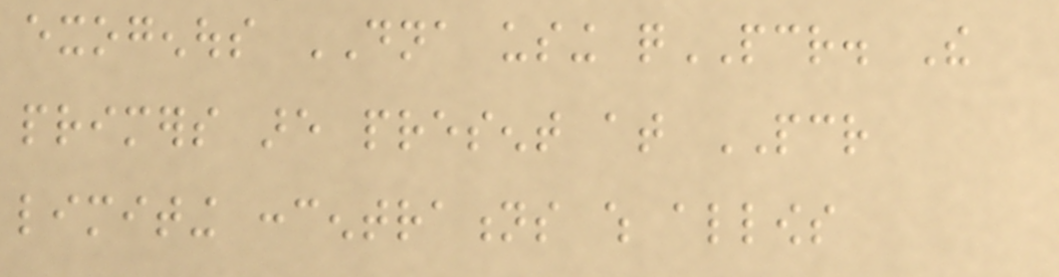exogenous DNA using qPCR. The
primers are present at PCR
limiting concentrations which allows
